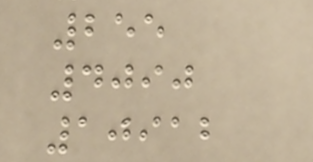255
4090
10912
